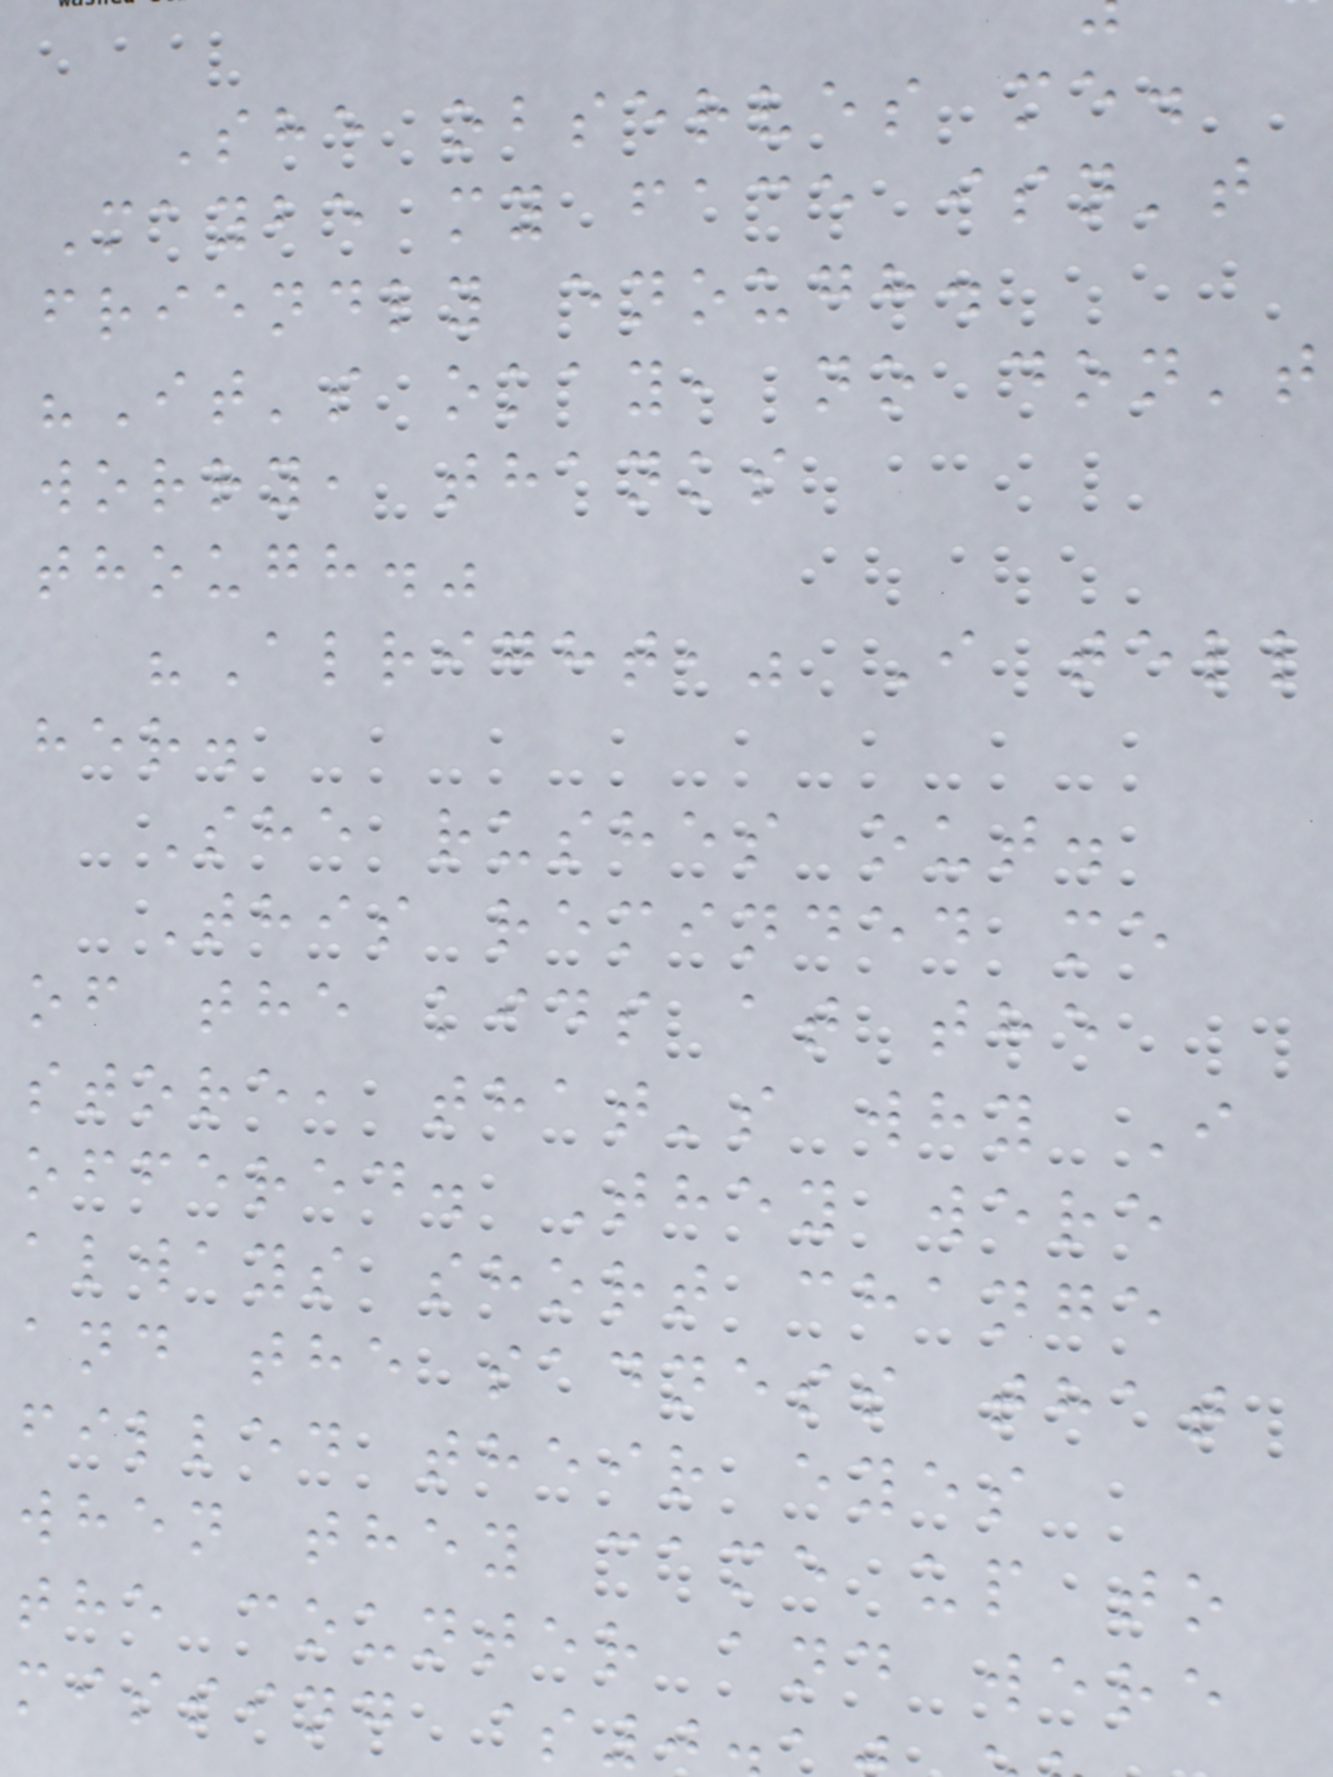She observes me.
Maybe my face isn't
friendly enough.
"It's okay, no don't
worry, thanks
though."
"Alright," I tell
her.
She rushes out.
This reminded me
of the kids at the
store, that's why I
offered. They were
always short change
and the sadness that
filled their eyes
when they came up to
the counter and were
missing $0
